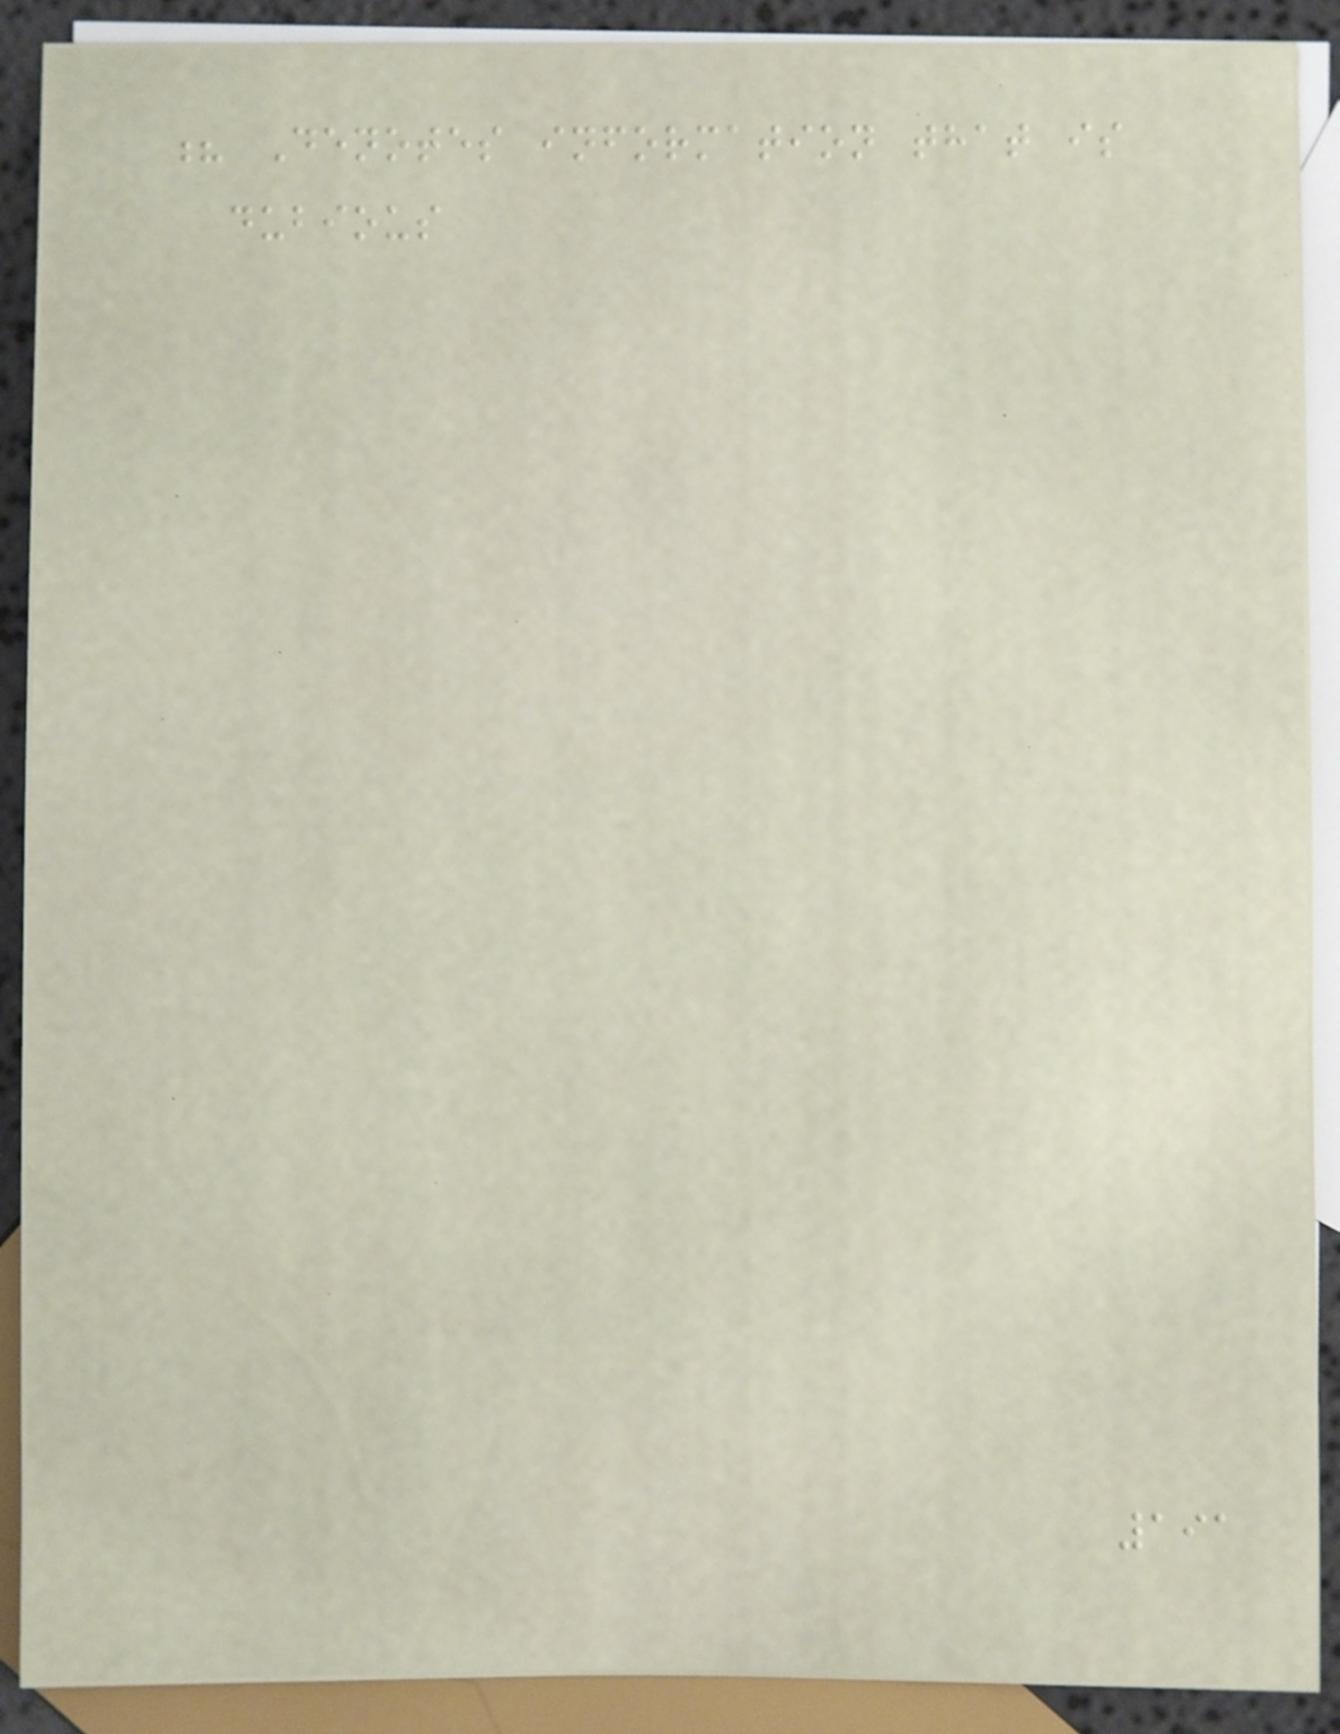? Denotes information that is
dubious
191
